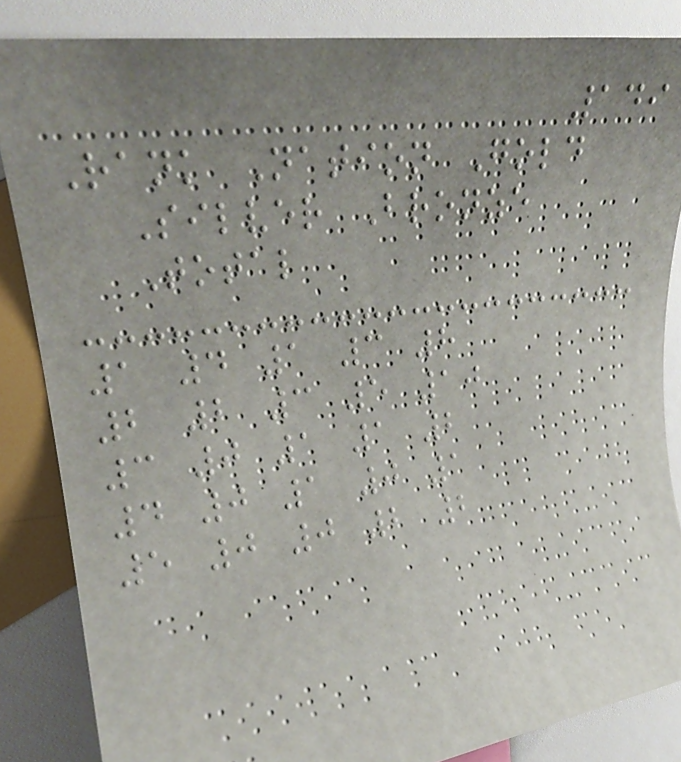149
Rank Nation Gold
Silver Bronze
Total
1 4 1 3 8
2 2 3 5 10
3 0 1 1 2
4 0 1 0 1
5 0 0 2 2
